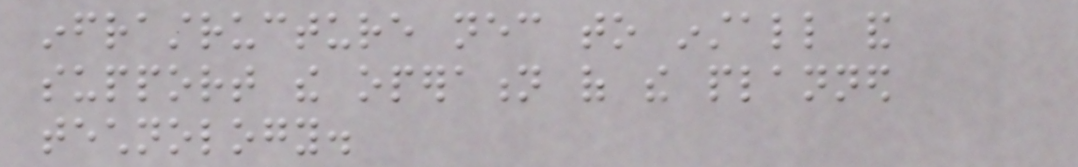infrastructure necessary to install and
support the operation of the planned
technology.
